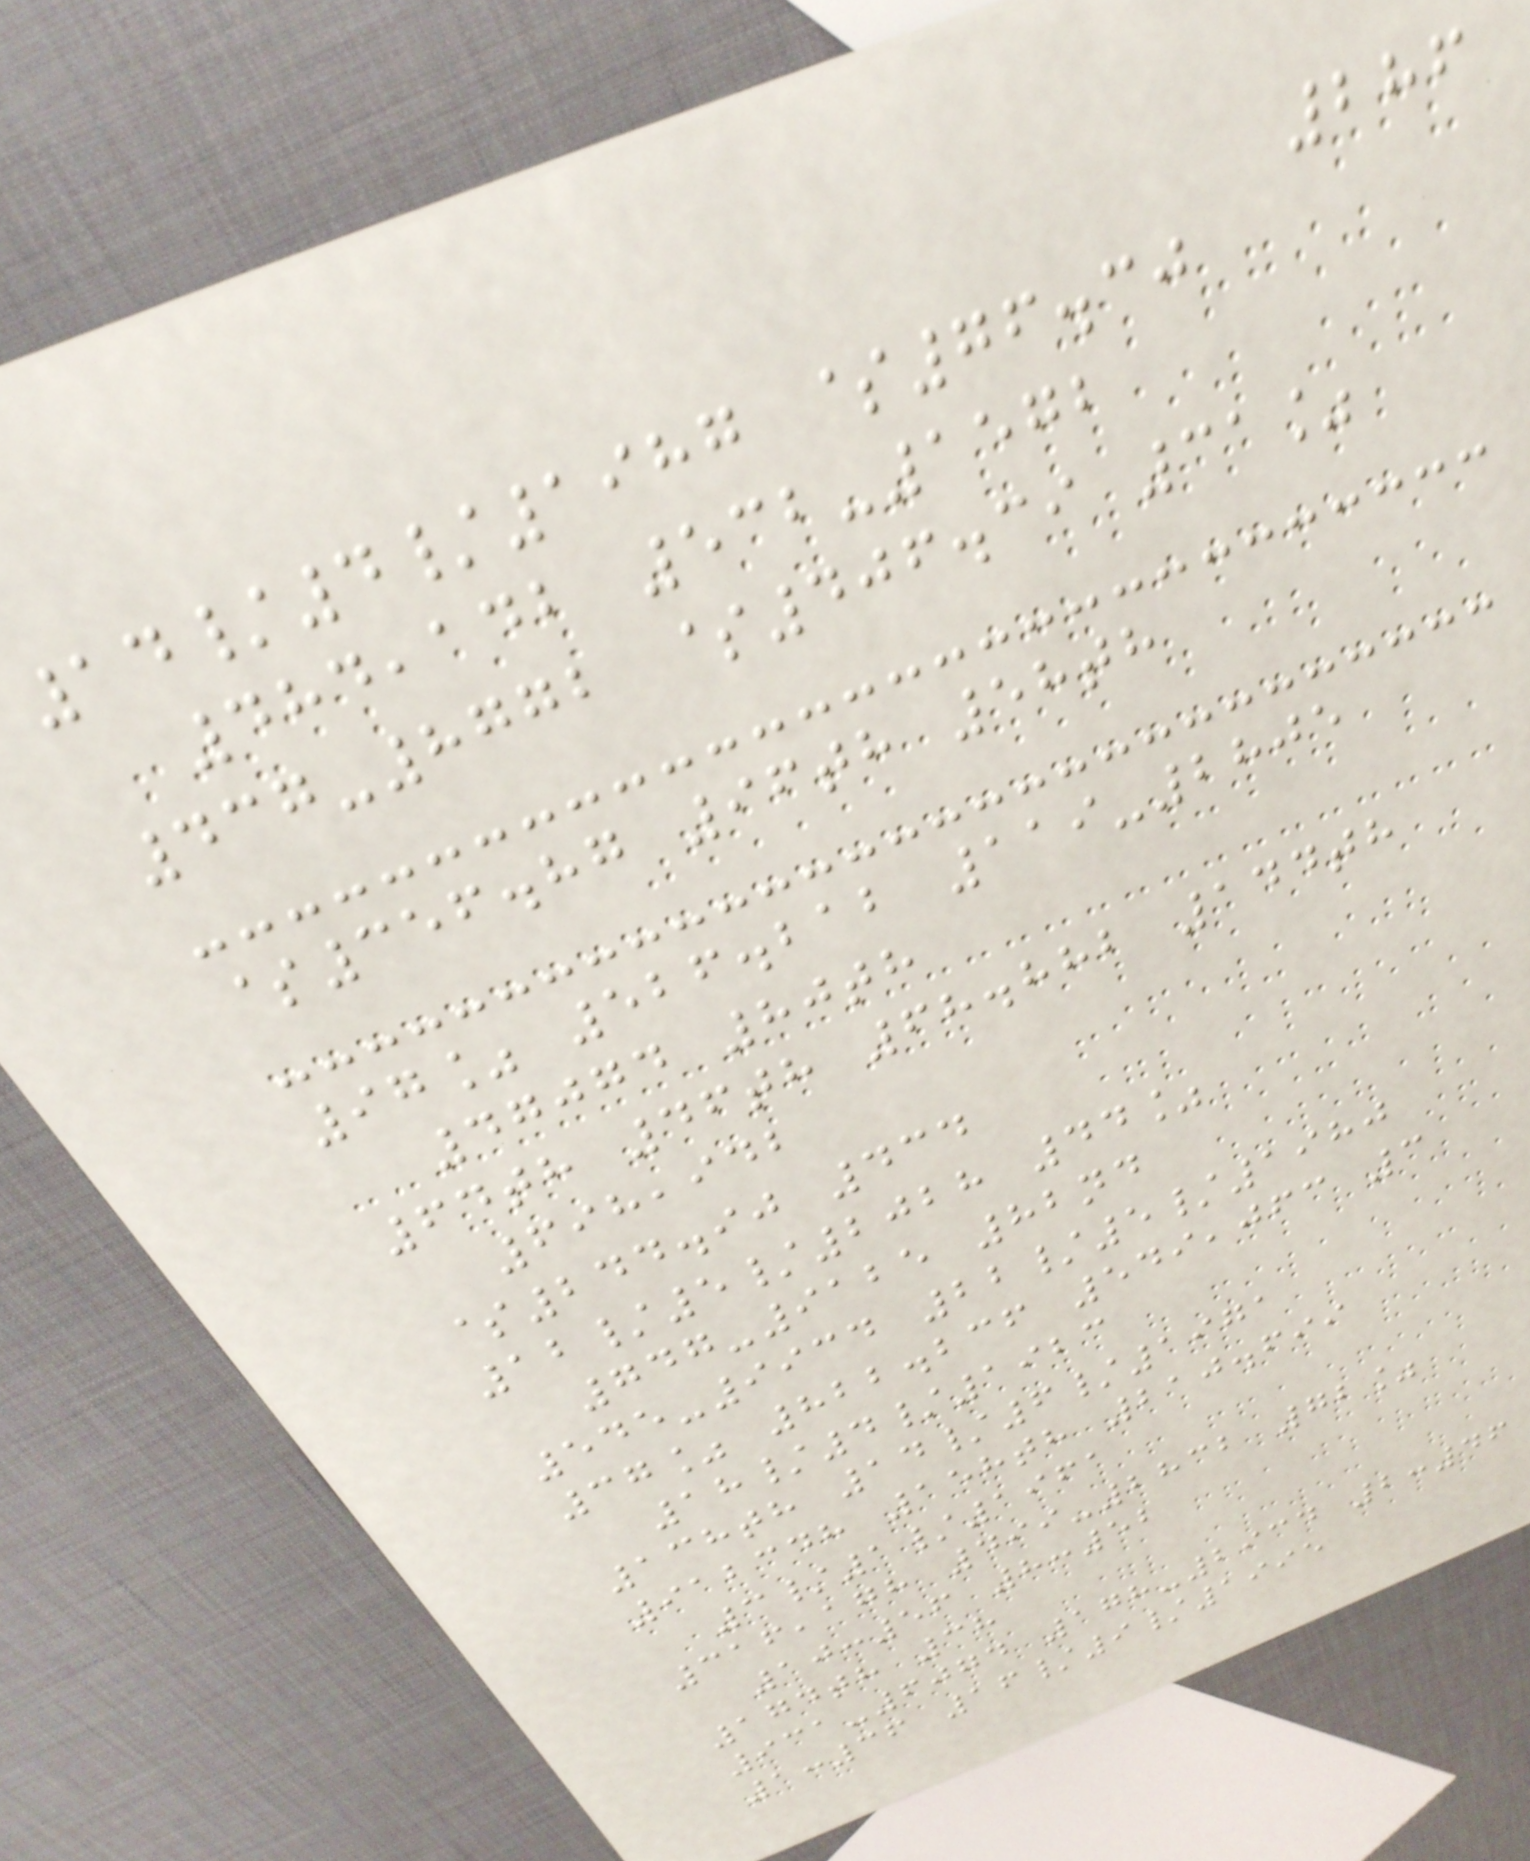286
14/4/1987 $76.30
484,142 532-1572
437-8772 $406.39 31%
$356.87 96th 58th
97% 526.212 119-2805
47074 80th
64th 46th 68.882 144th
698,942
$244.90 434
12/5/2028 44%
747-9125 82nd
545-9934 22/5/1980
37% 822.236 549,063 3
18/4/1923
138th 14/6/1971
912348 158th 210.699
3/1/1961
316,178 499-2832 72%
10:56 8:52
174th 38
931-6074 178-2934 2:46
1:36 16/9/1995
